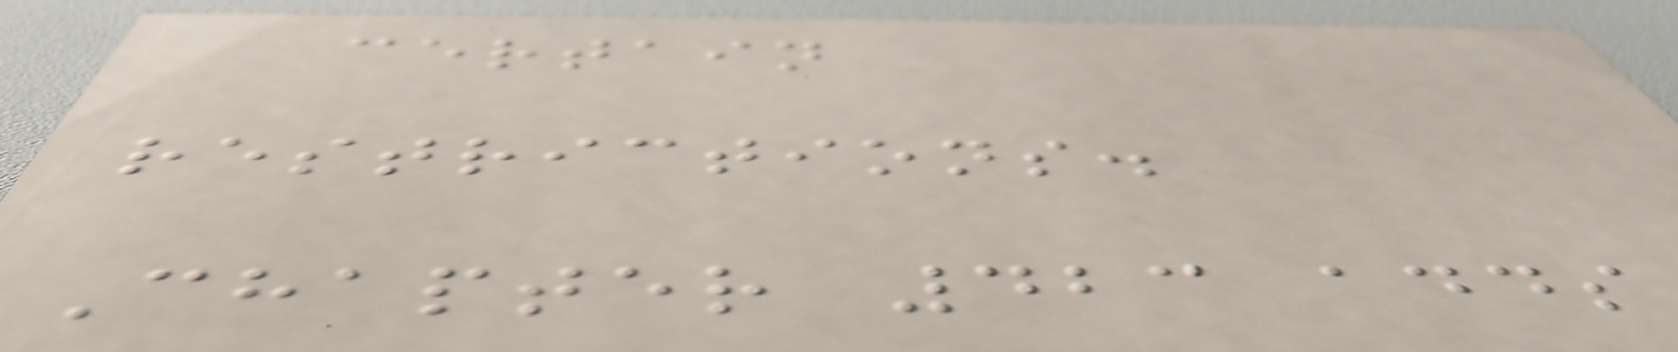certain
restrictions.
Chapter 423 adds
